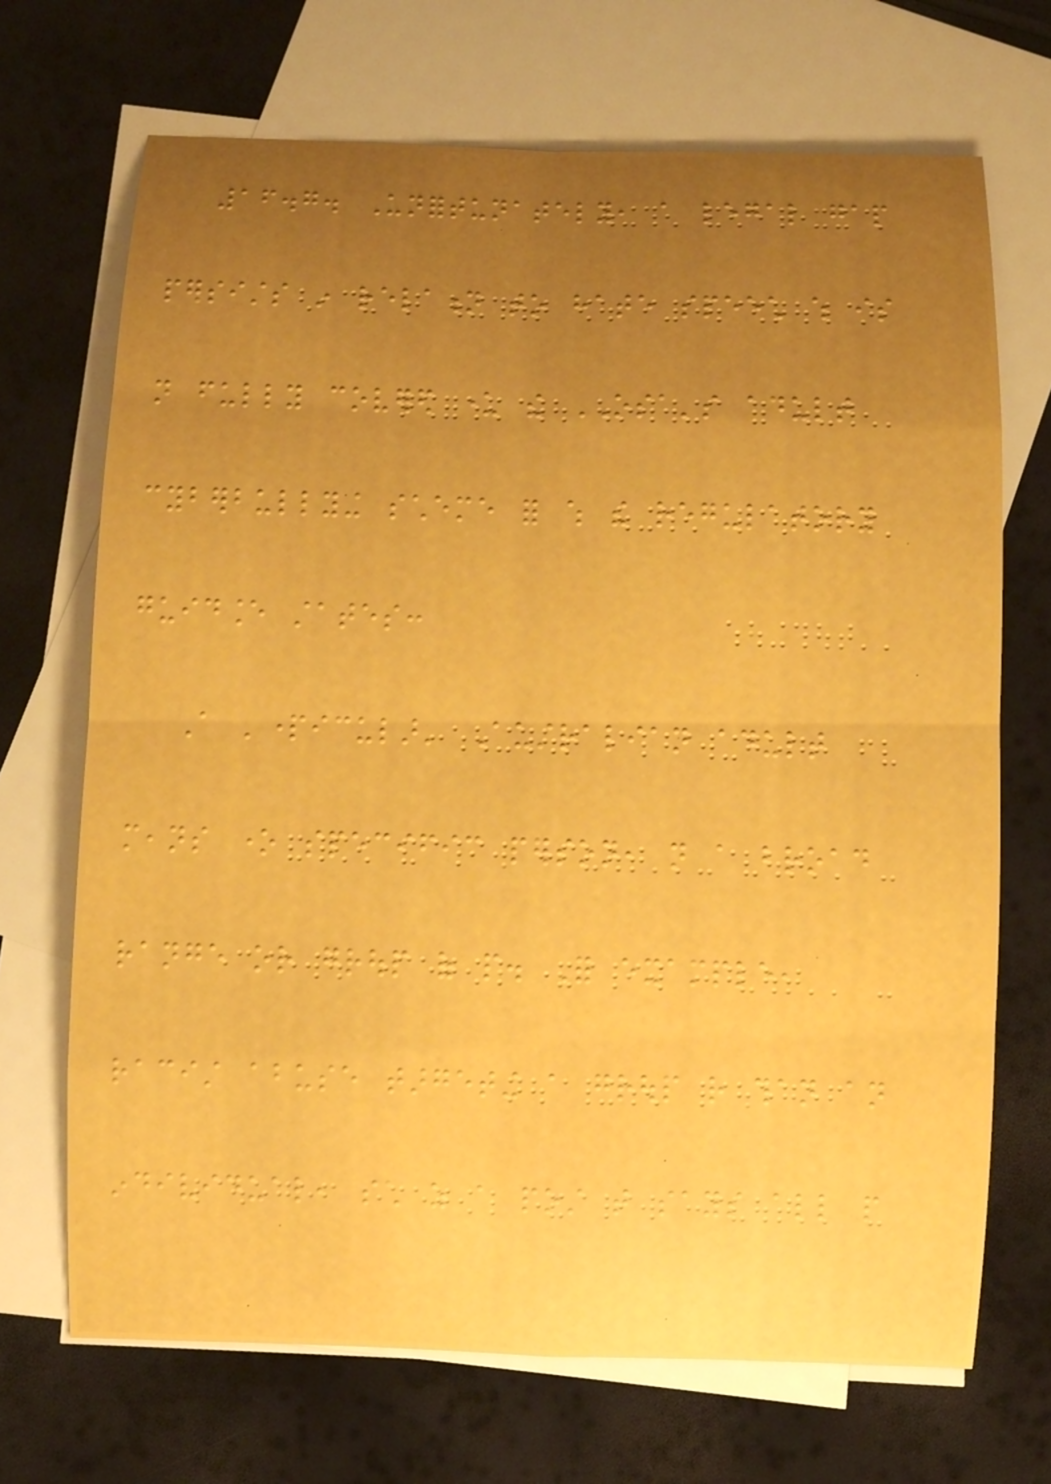16.7. Unfortunately, a legal gap
persists in relation to hate speech which is
not fully covered under the OSA's adult
cyberbullying scheme for which the regulatory
guidance states:
A 'particular' Australian adult
means one specific person, not a broad
range or group of people. For example,
racist abuse targeting a group rather than an
individual, such as a post that says all people
